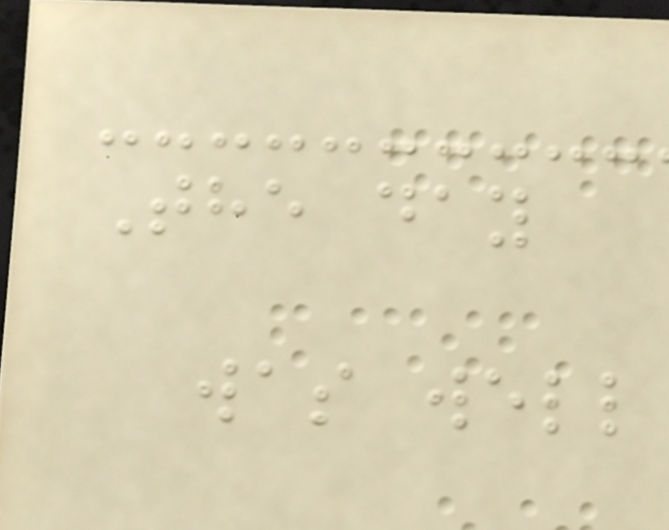The day
was well
